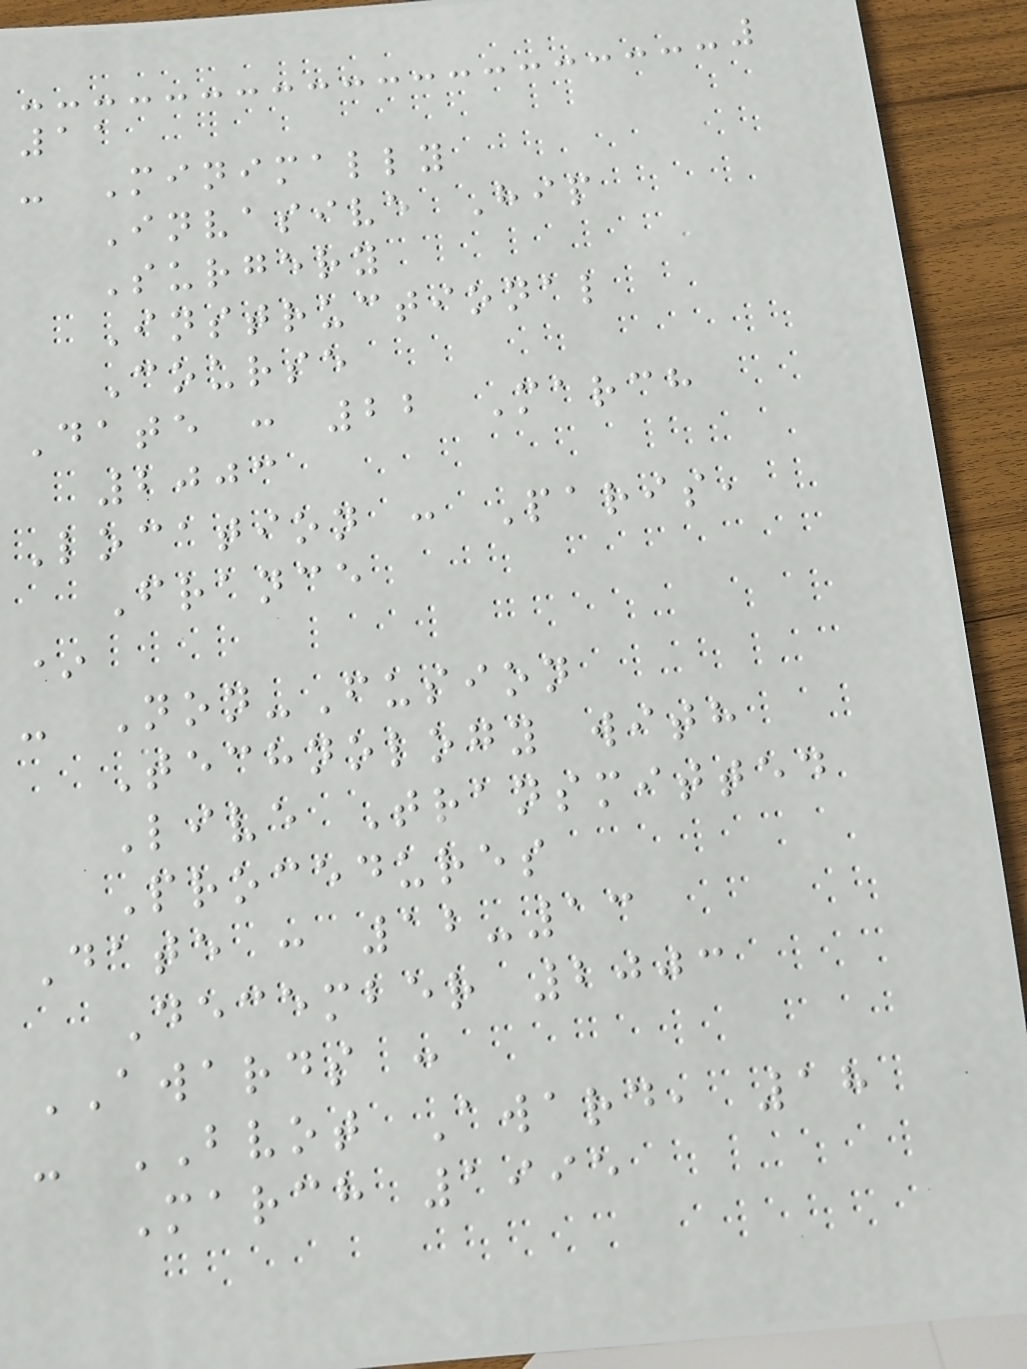11
- Minimally
Invasive Hip
Surgery
Instructional
Course
Date : 22 March
2003
Location : Paris,
France
*
- Non-Fusion
Technology with
Live Transmitted
Procedures
Date : 12-13
December 2003
AWARDS :
- BVOT Award, 18
March 1995
